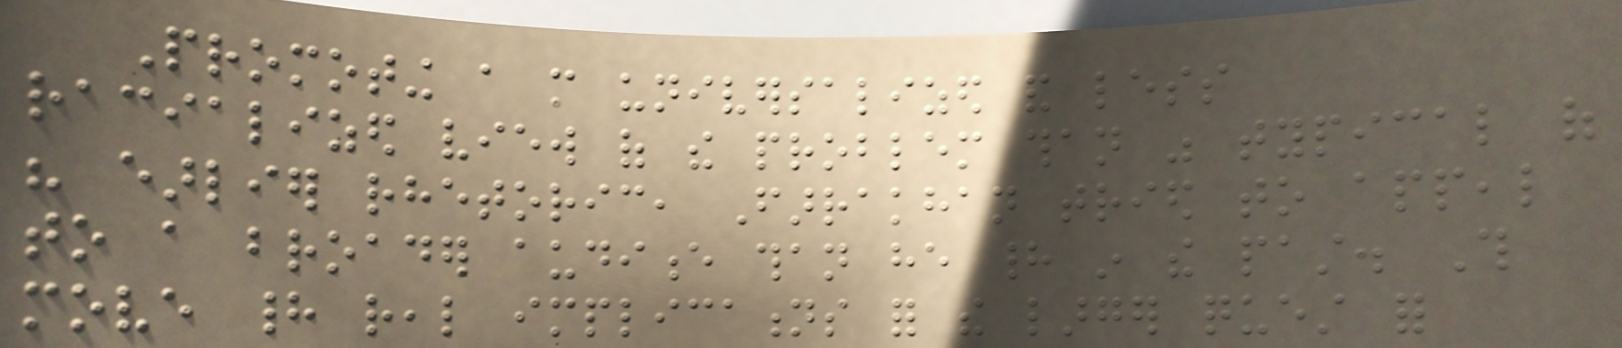Promoting a more universalized and less
racialized view of the problem than was typical of
his earlier rhetoric, Farrakhan tried to appeal
to a broader audience than he had in the past. This
move had real implications for the larger quest for
